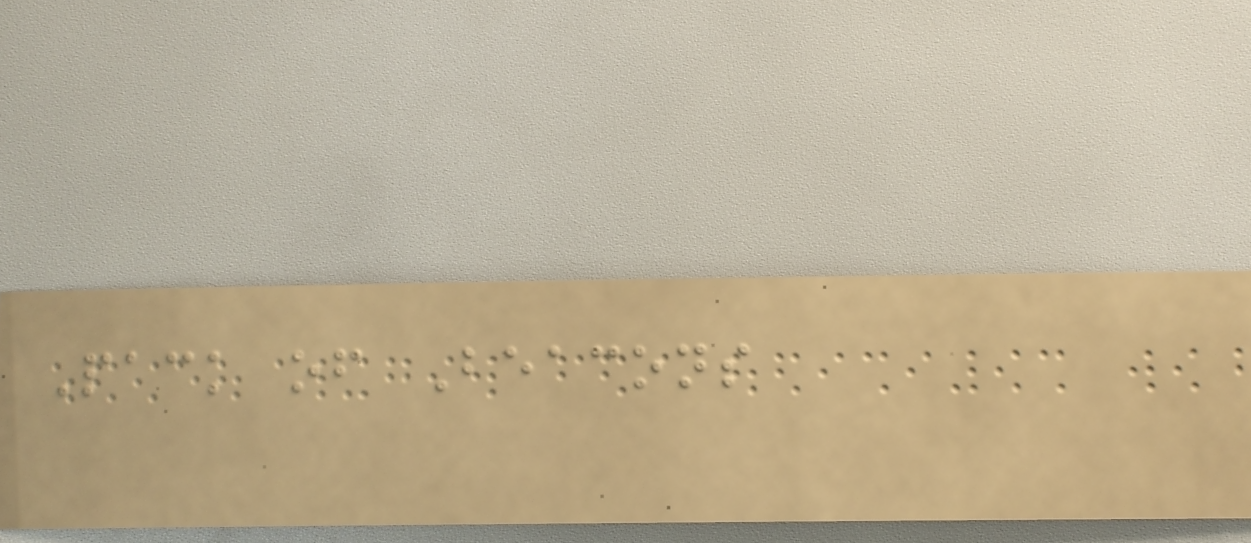Pack of Beacons
